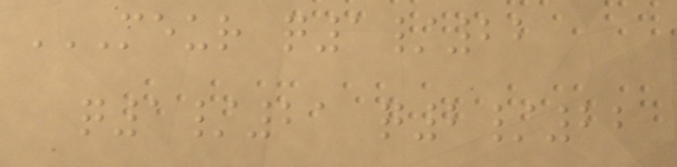MEUR Q1/22
Q1/21 Q2/22
